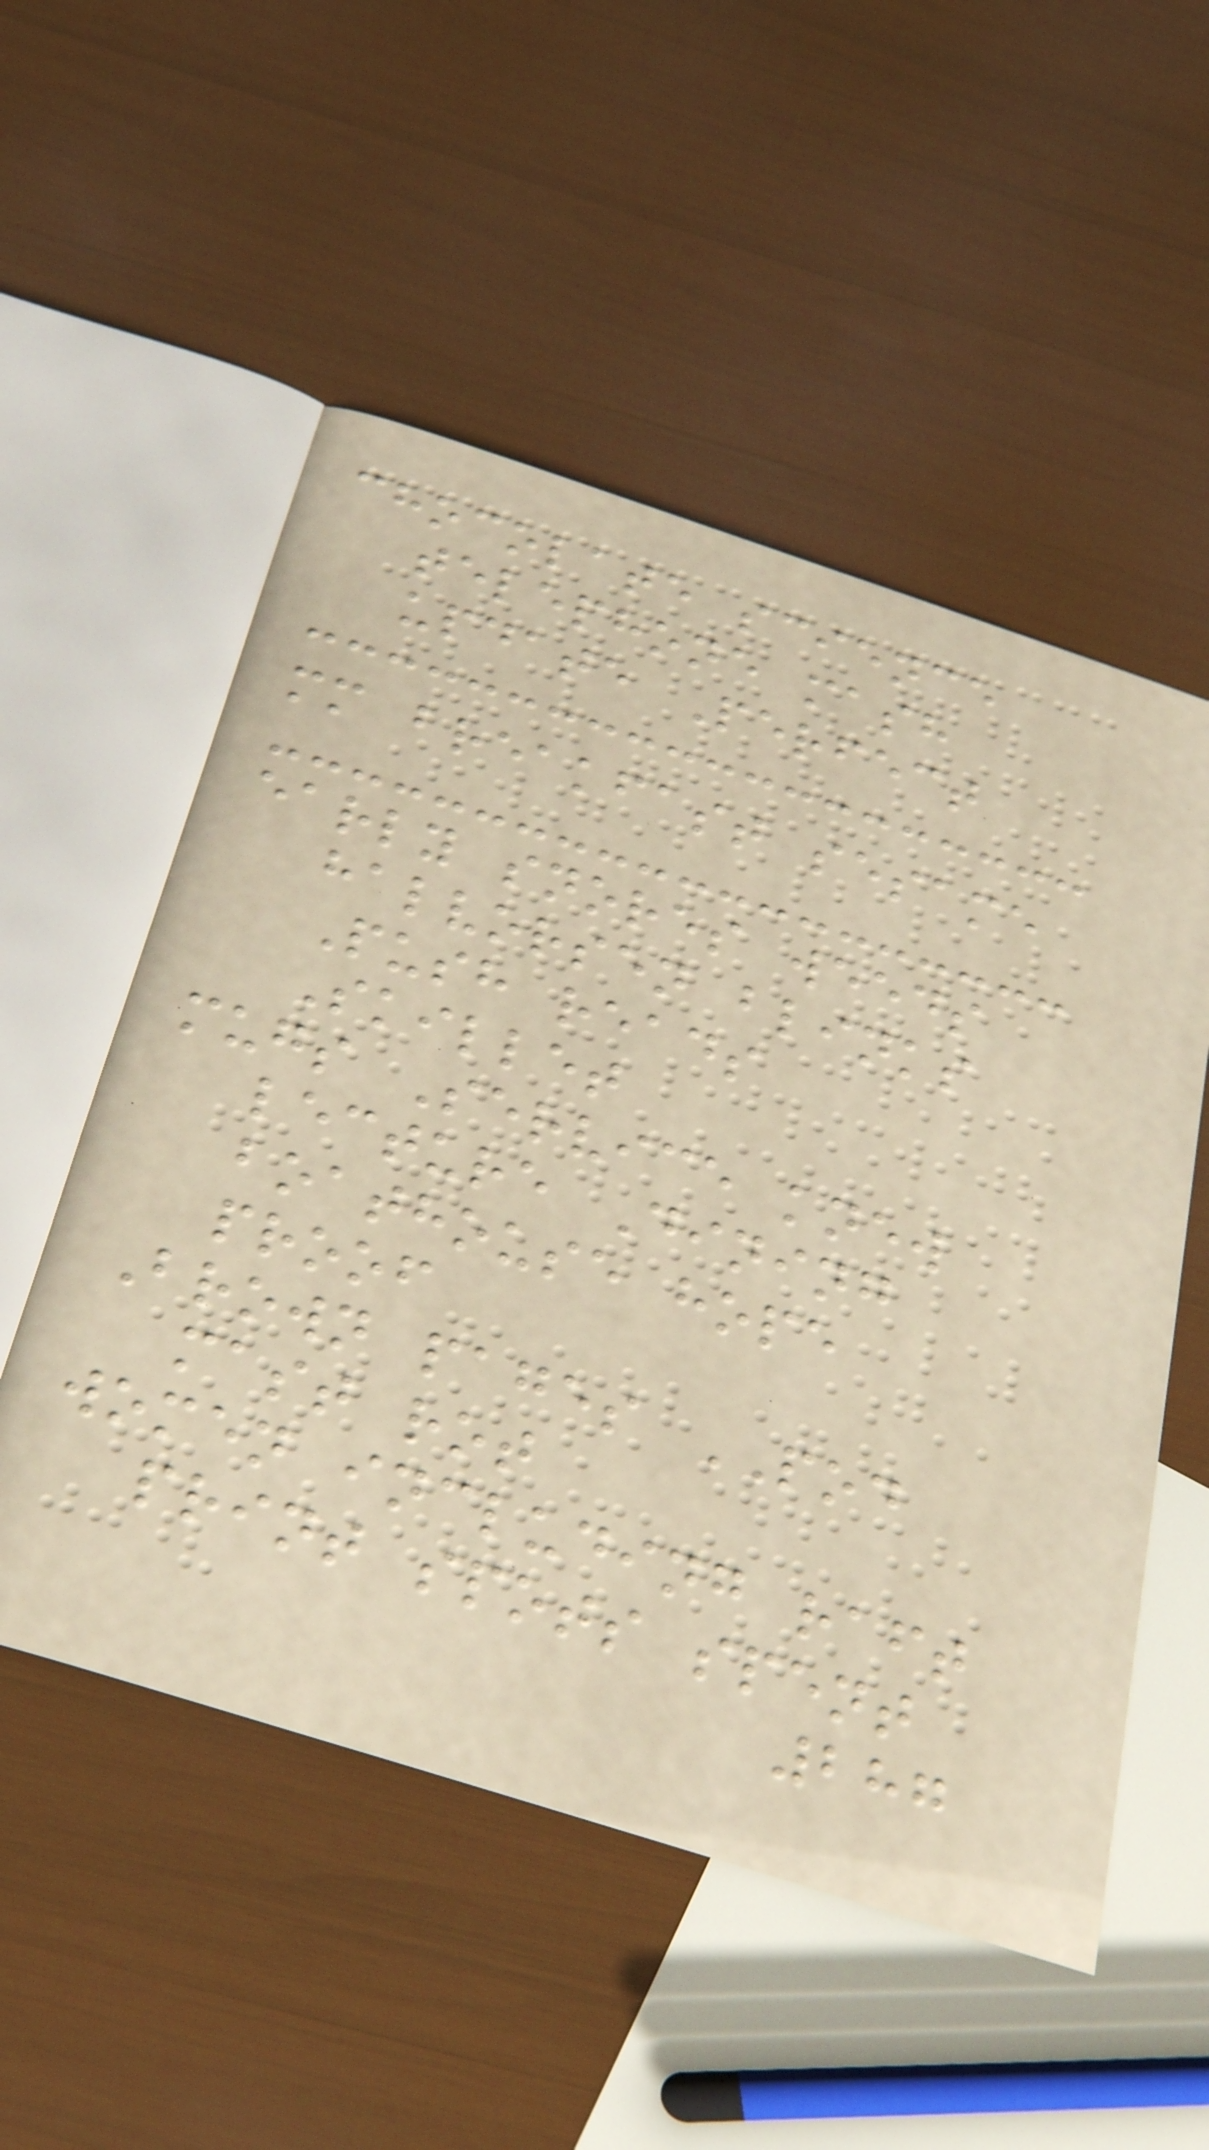chocolate science
telephone mash
update Perfect
mm breakfast sesame
early snores weeds
halvorsen blinks
Push reads
Skillet
mugs Service knew
lecture Dining
boathouse hope
proof
Brown pages POD
mast rot
women including raft
print spots spent
287
